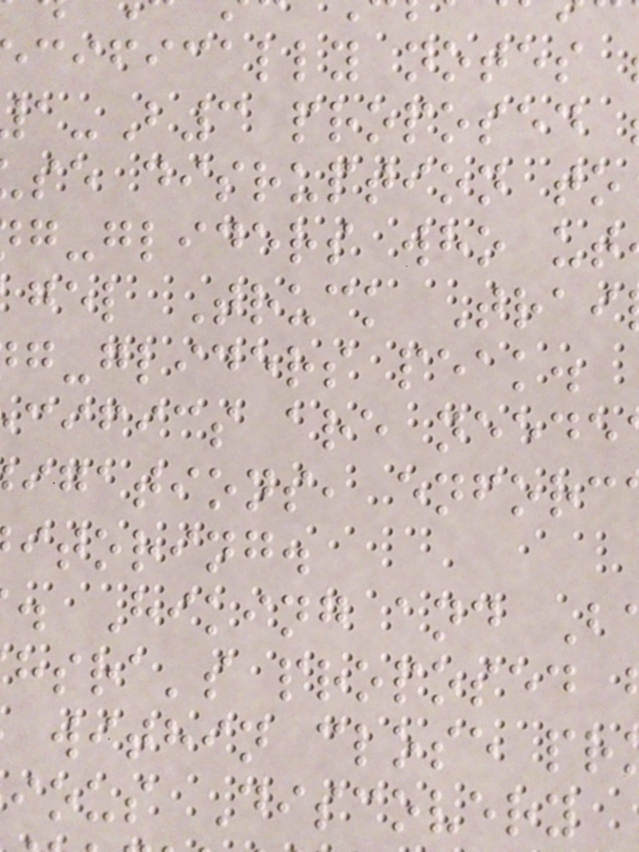cifically notes
-B3 proposed
se disruption to
g-gliders who ut
gel Truck Trai
g-gliders peak.
cifics are neede
igations, enforc
itoring.
. Hiking and B
hsra's proposed
within close pr
ious Discovery
